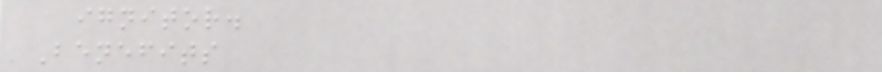ignitor.
Benefits
